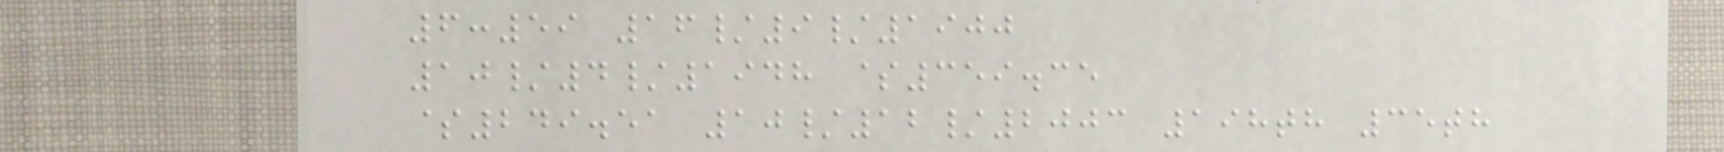6:59 16/9/1900
10/4/1948 $359.35
$249.51 10/12/2003 198th 35th
